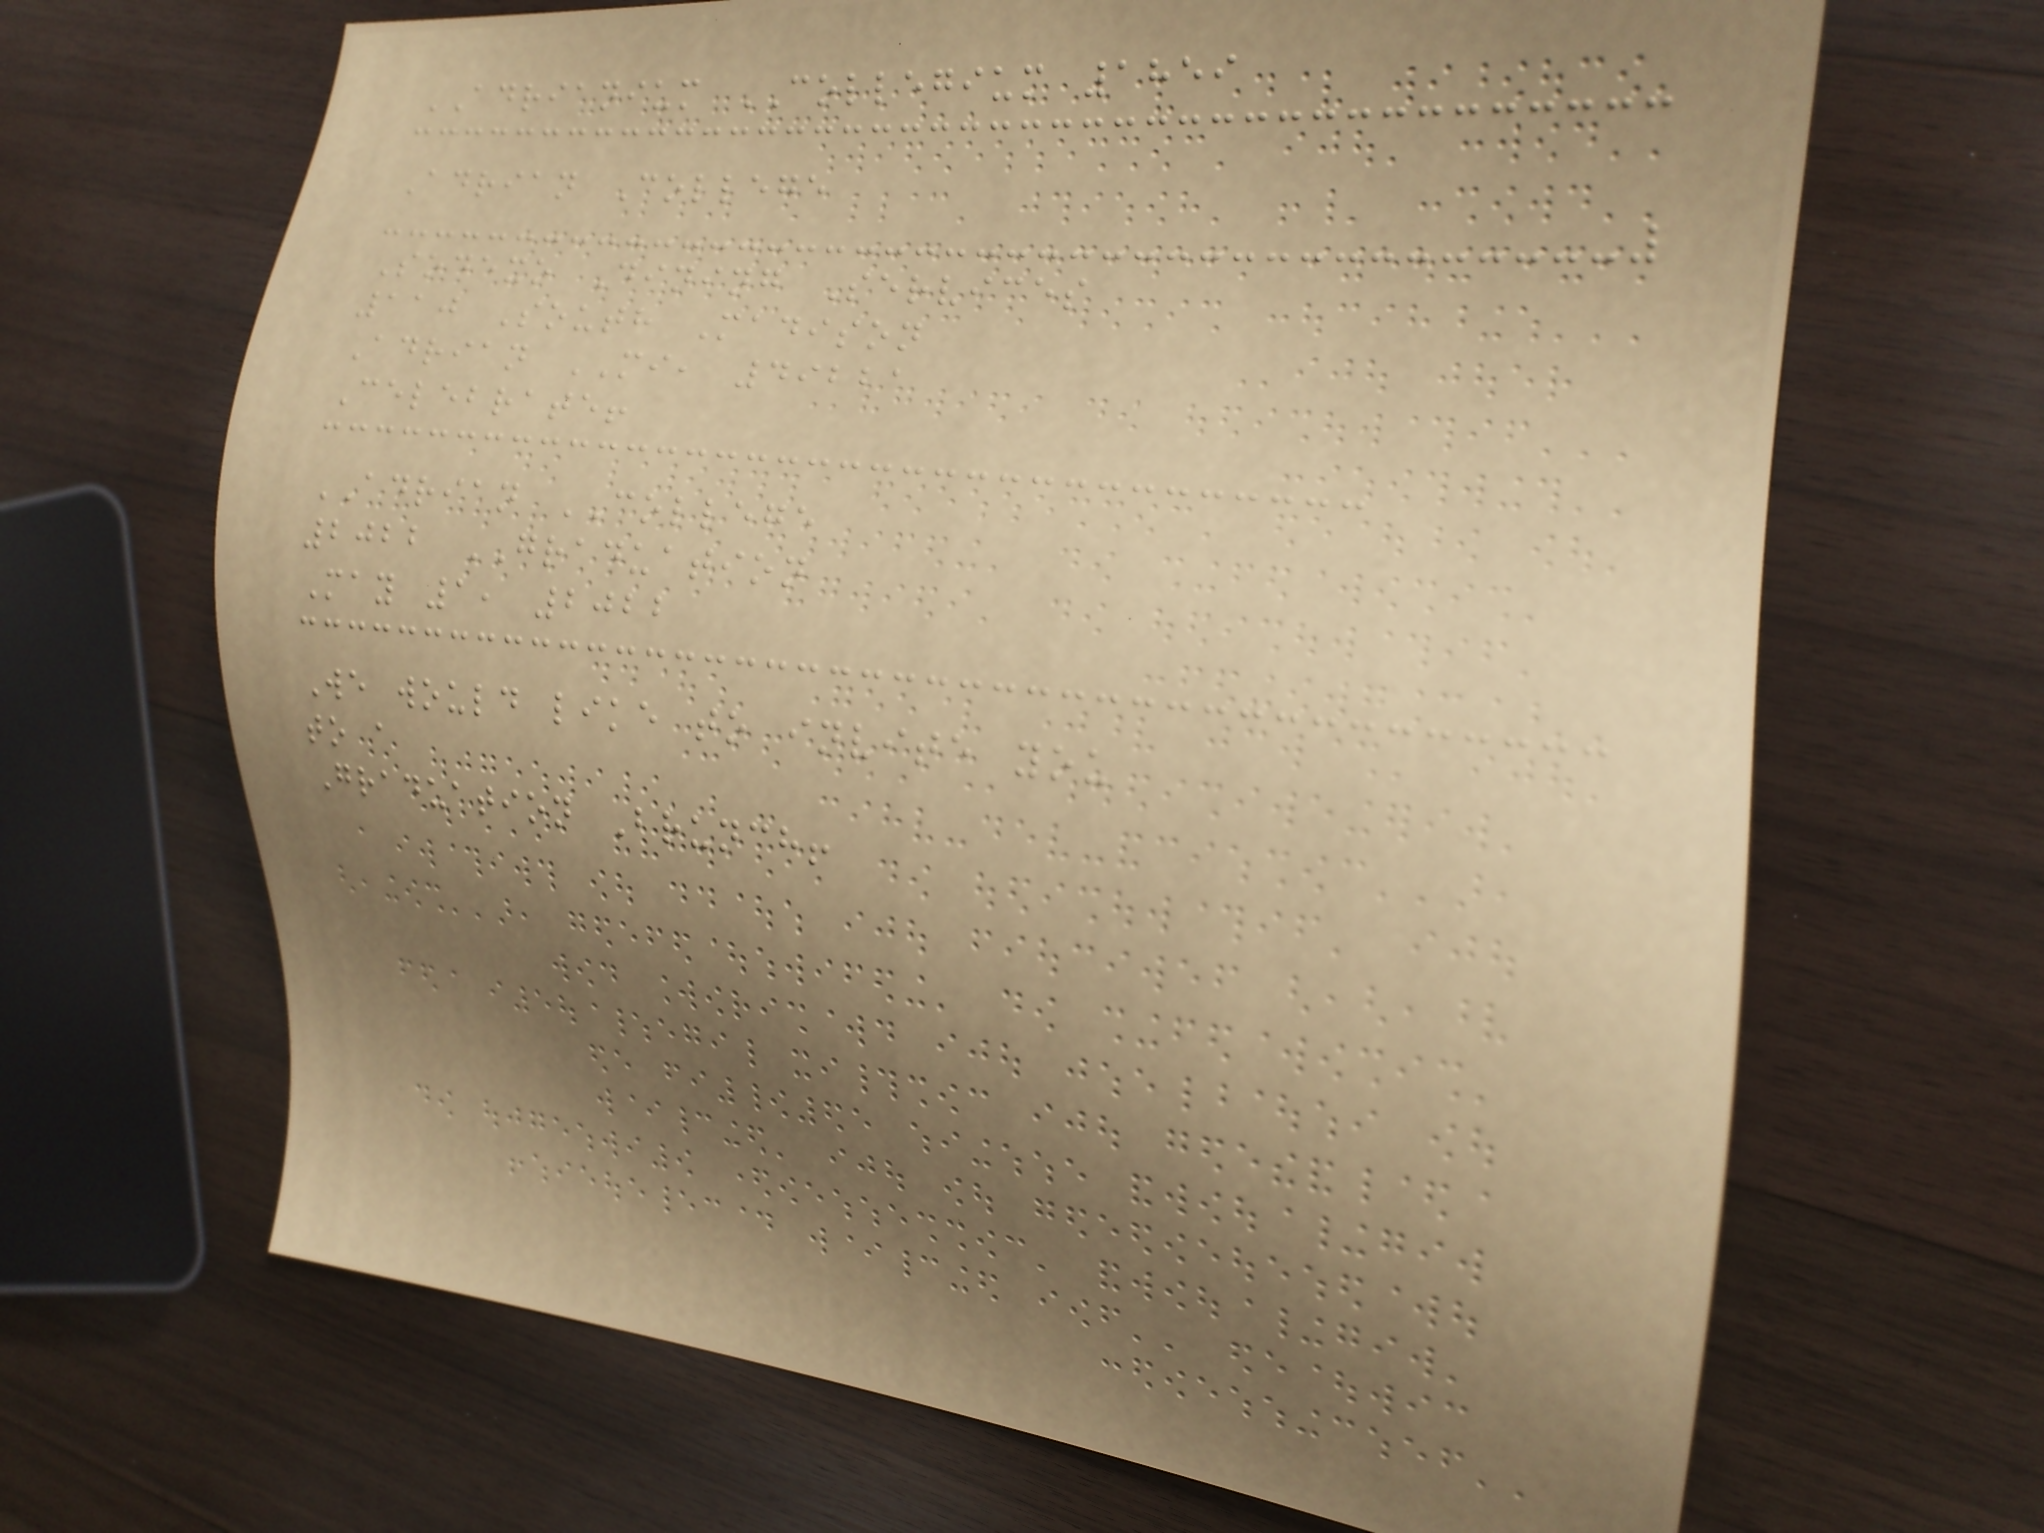ADRIANIUM COLLEGIUM 1859
Adrian College
Sodexo Dining Services
110 South Madison
Adrian MI, 49221
Celebrate!
ADRIAN COLLEGE
2022 GRADUATION
May 1, 2022
We would like to invite you
to a
Graduation Brunch!
